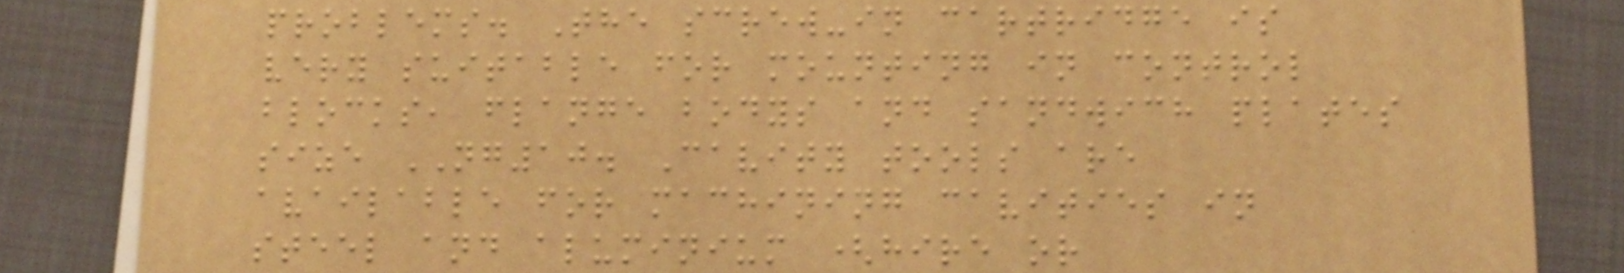problems. The screw-in cartridge is
very suitable for mounting in control
blocks, flange bodys and sandwich plates
size NG10. Cavity tools are
available for machining cavities in
steel and aluminium (hire or
